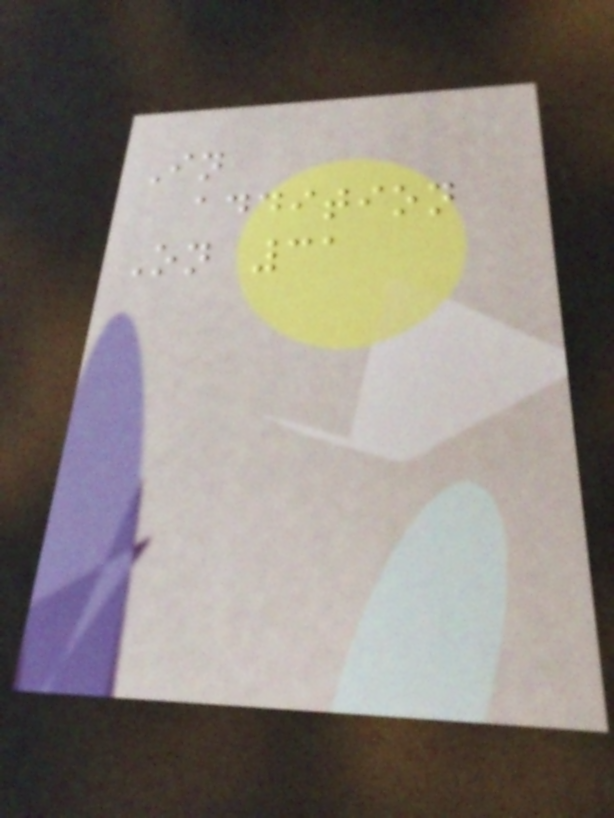In
addition
On 31
